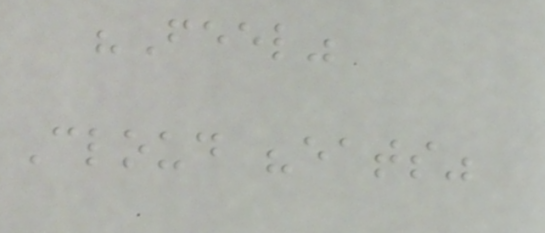"Feel"
Cloud "eats"
